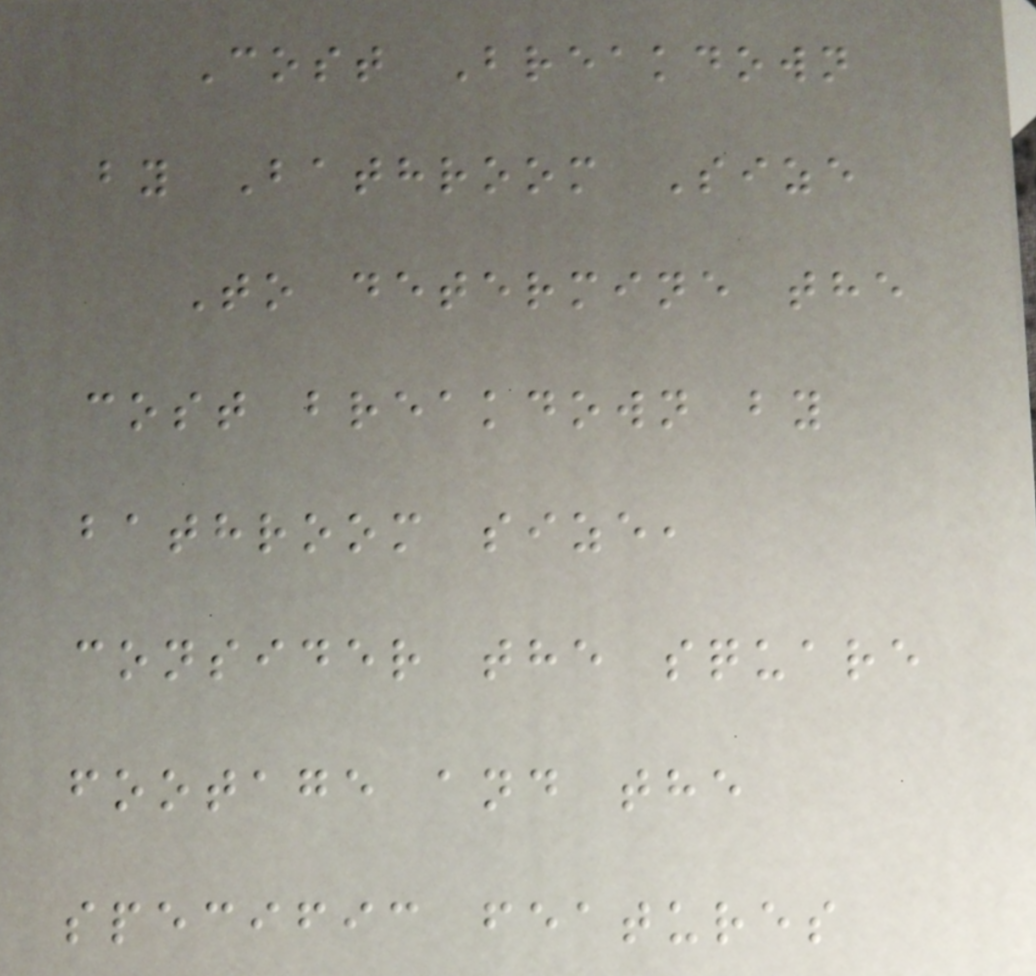Cost Breakdown
by Bathroom Size
To determine the
cost breakdown by
bathroom size,
consider the square
footage and the
specific features
